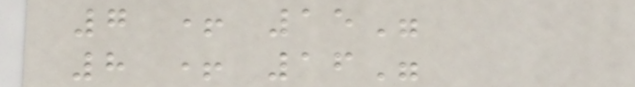7 + 15"
8 + 16"
